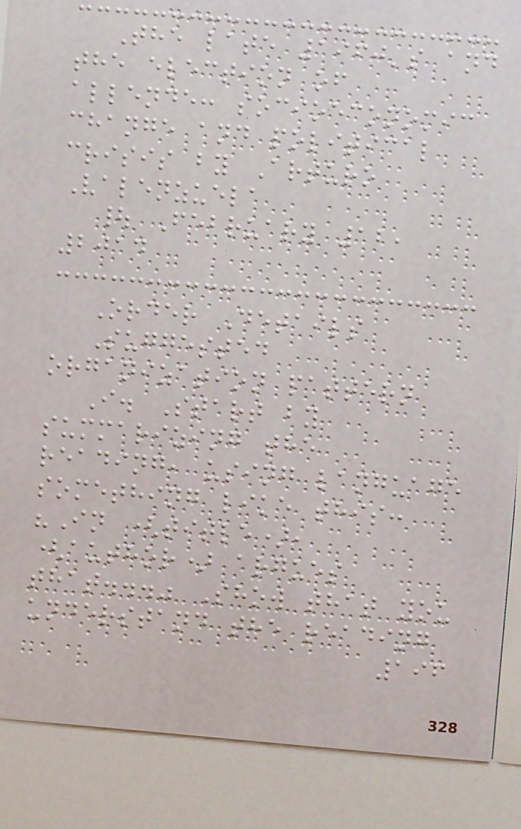The late 1960's and
the election of
allende: socioeconomic
change and political
crisis by Arturo
Valenzuela
| February 12,
2014
Order Details
Suggested
organization pattern
I. Start by
summarizing the
reading, using language
something like this:
"In (title),
(author) argues
that..." Show that you
understand the reading
196
